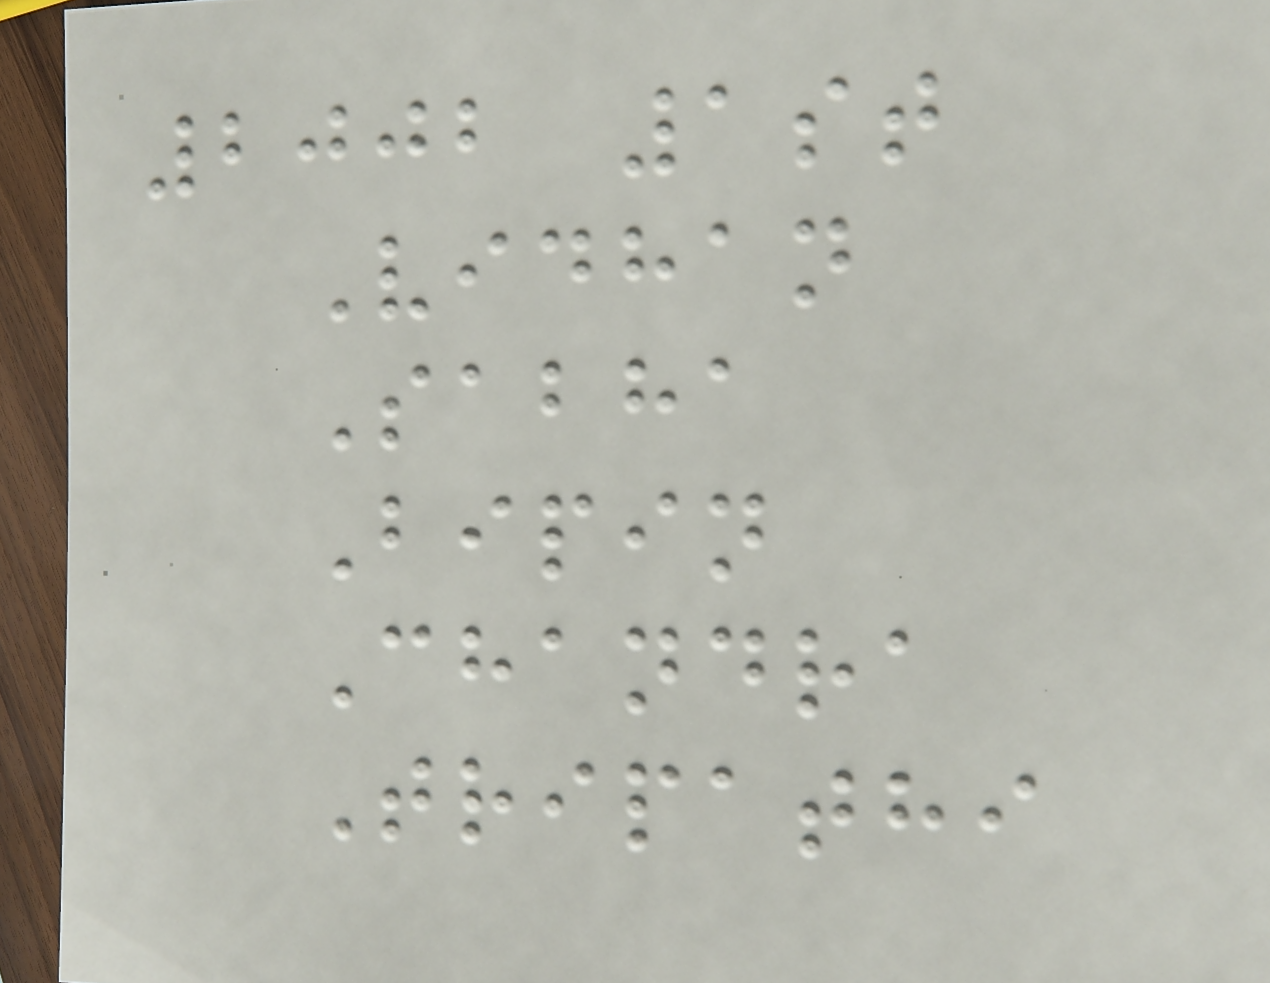2002 1st
Vidhan
Sabha
Bipin
Chandra
Tripathi
